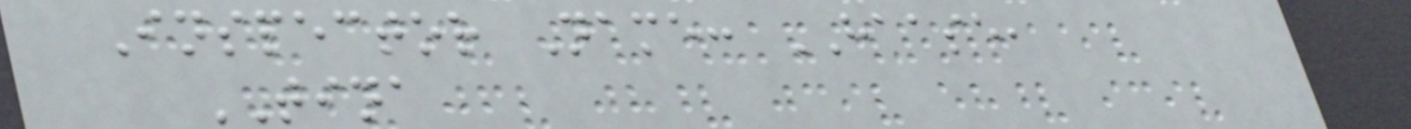Inspector Name: HAASE,
TINA
